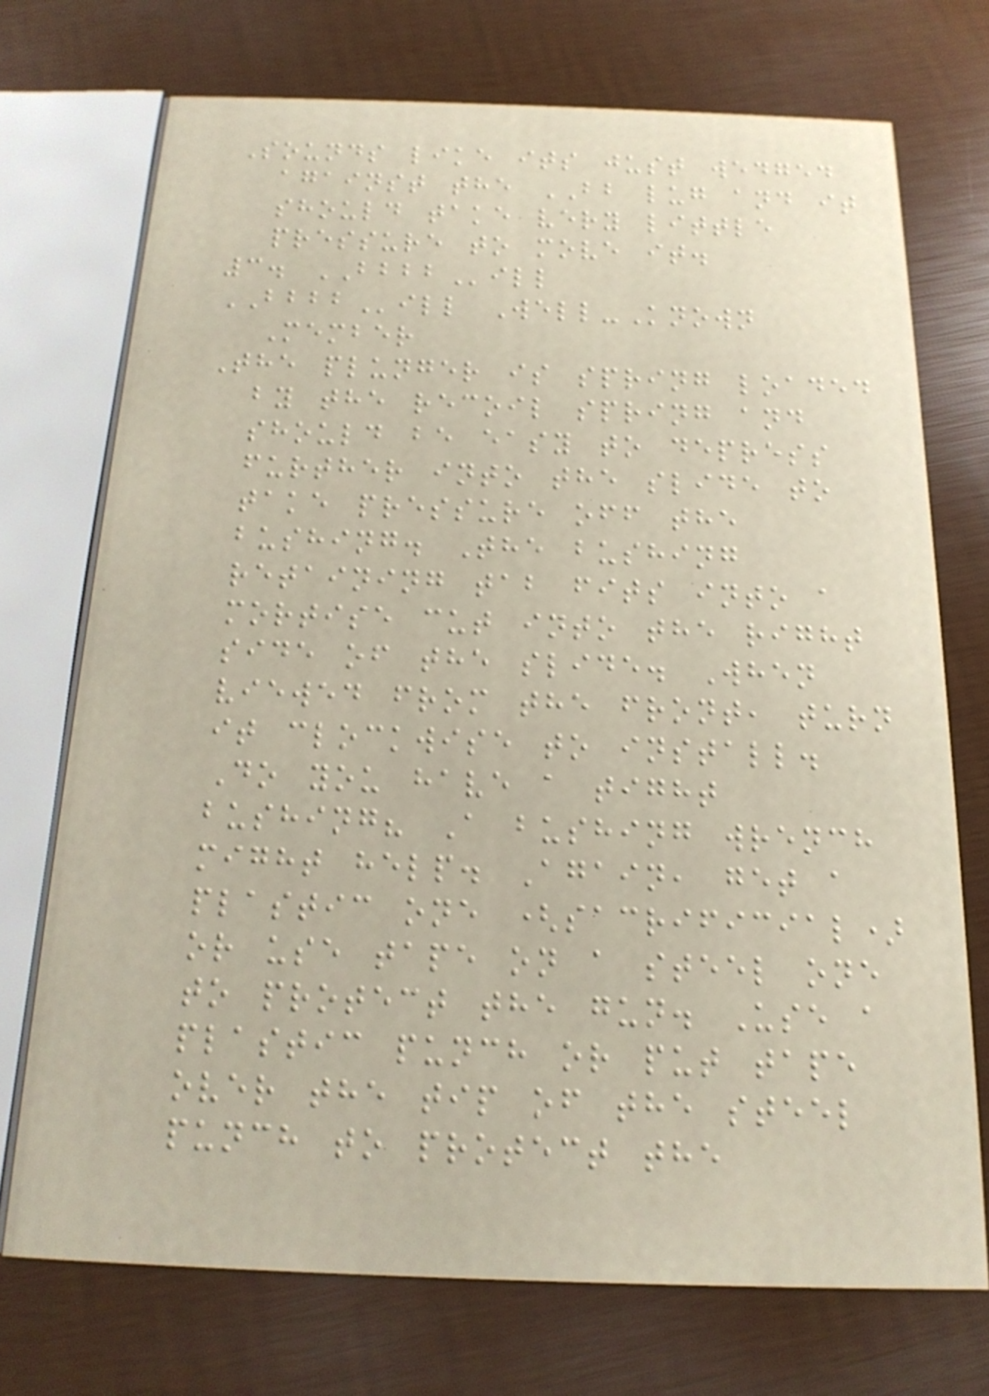Sounds like its just wedged
against the BB lug and it
should take very little
pressure to move it.
3. BBBBill
BBBBill Well-Known
Member
The plunger is spring loaded
by the recoil spring and
should be easy to depress
further into the slide to
take pressure off the
bushing. The bushing
retaining tab fits into a
mortise cut into the right
side of the slide. When
viewed from the front, turn
it clockwise to install.
Do you have a tight
bushing? A bushing wrench
might help. Again, get a
plastic one (sacrificial)
or use tape on a steel one
to protect the gun. Use a
plastic punch or put tape
over the tip of the steel
punch to protect the
